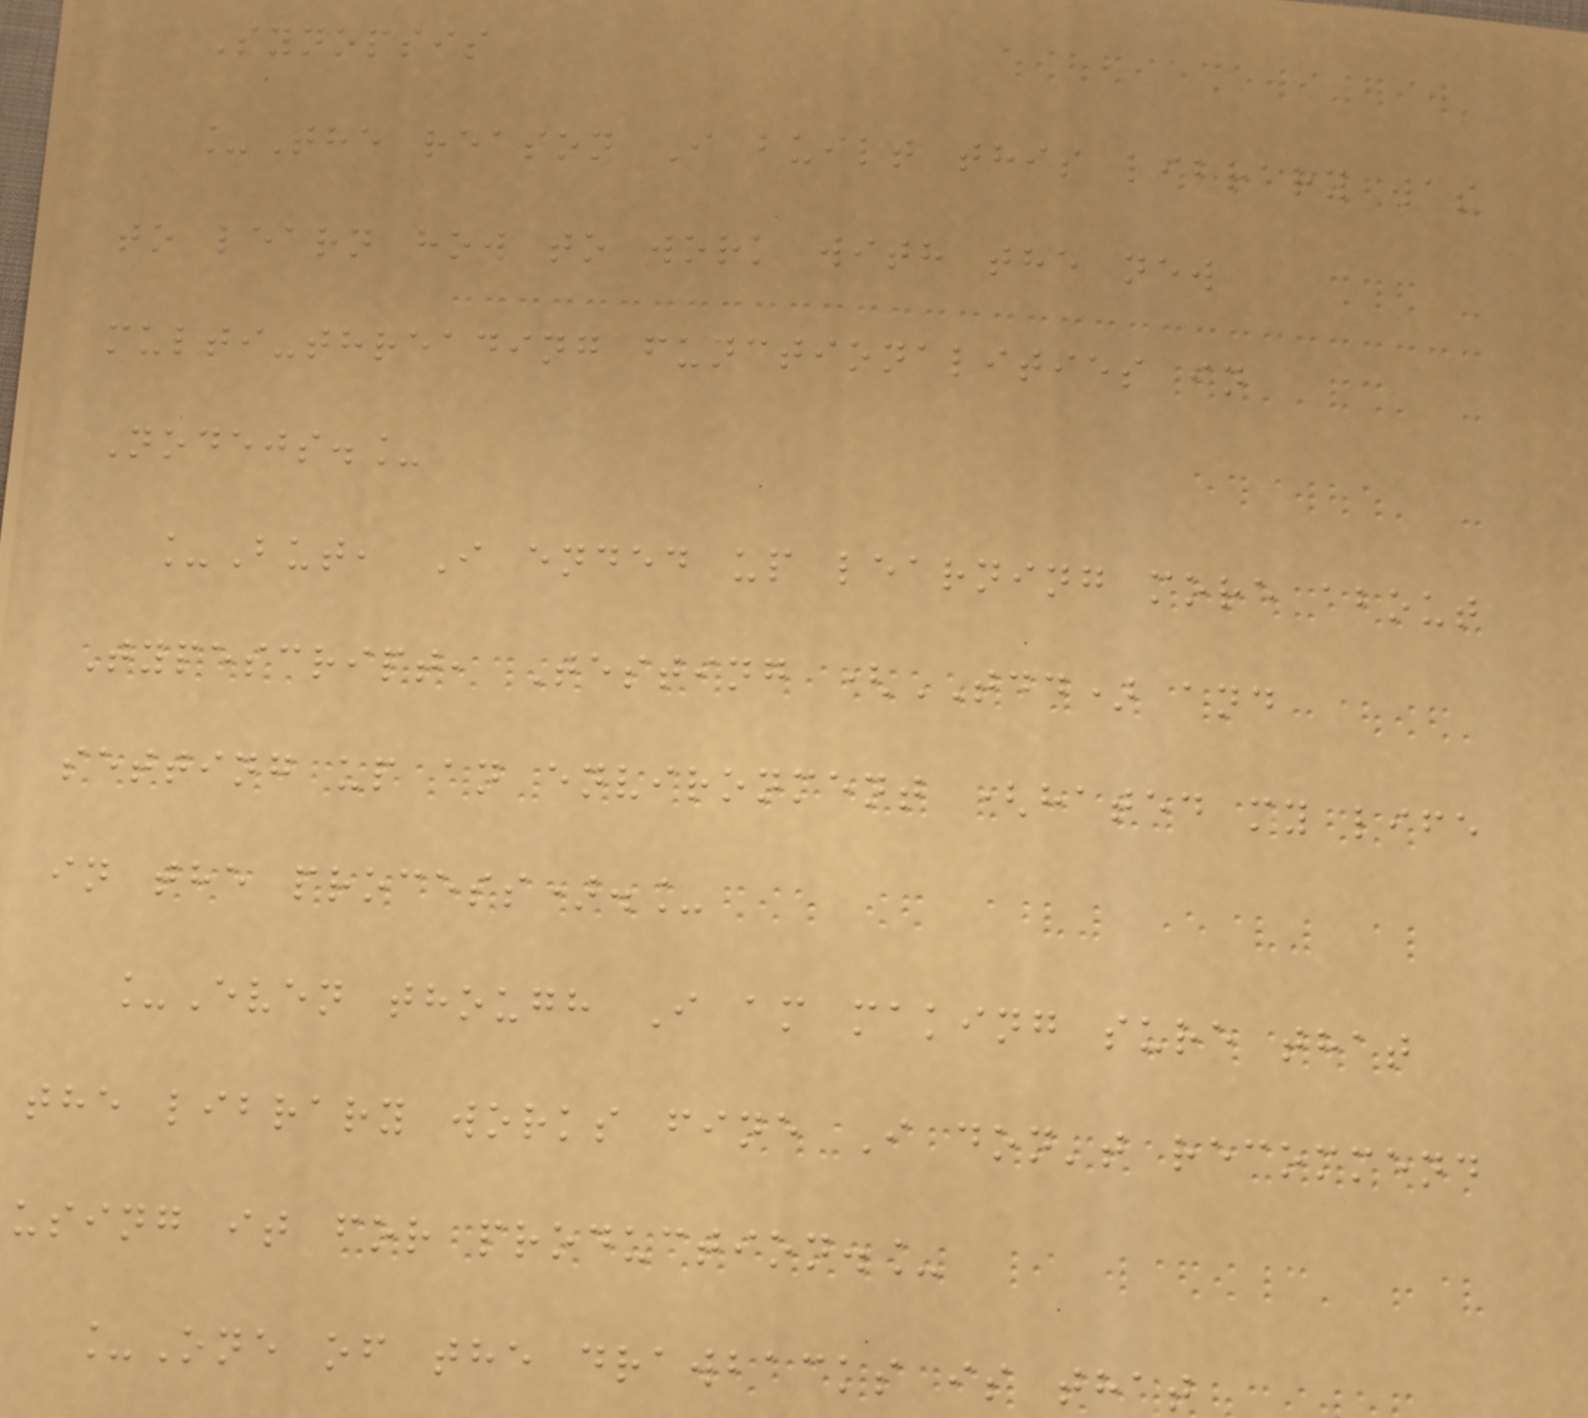Synopsis
_The reason I built this library was
to learn how to work with the new
multi-threading functionalities in
Nodejs._
_But, I ended up learning more about
Typescript, Testing (TDD) and
setting up an environment (hated my life
in the process)._
_Even though I am making sure that
the library works fine I don't recommend
using it for production._
_One of the drawbacks is that
